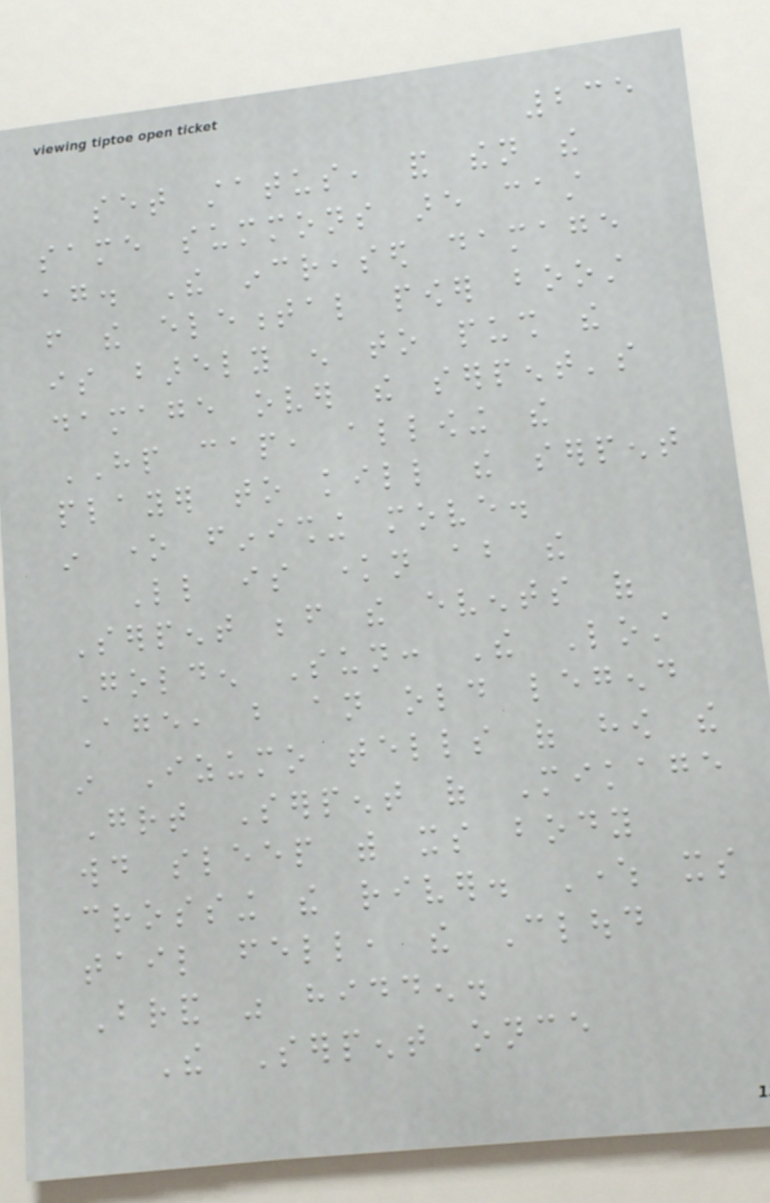235
set status, and then the
same summons are cast
again. The increased damage
from the elemental power boost
is barely enough to push the
damage over the serpent's
HP cap, allowing the
player to kill the serpent
in one finishing move.
Little is known about the
Serpent before the events of
Golden Sun: The Lost
Age, but an old legend
in Izumo tells of how the
Great Serpent of Mikage
would sleep with its body
crossing the river. Where its
tail fell, the Cloud
Brand was hidden.
The Serpent once
